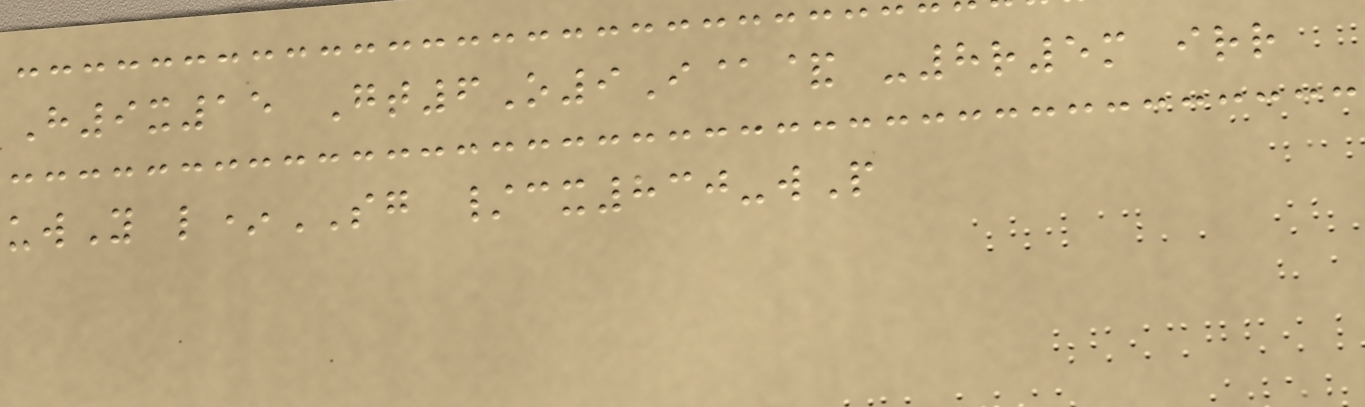H9x15 Gt6O9I@& -8r5m irr
uwY l*SG /cx830-wP
